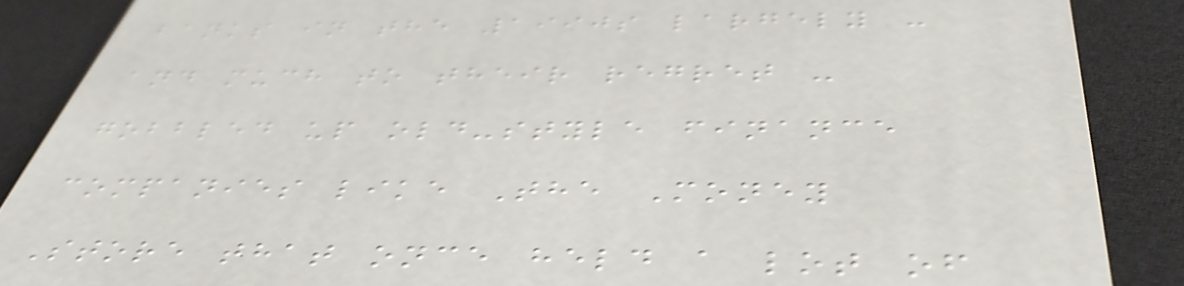banks in the 1990s largely -
and much to their regret -
gobbled up old-style finance
companies like The Money
Store that once held a lot of
